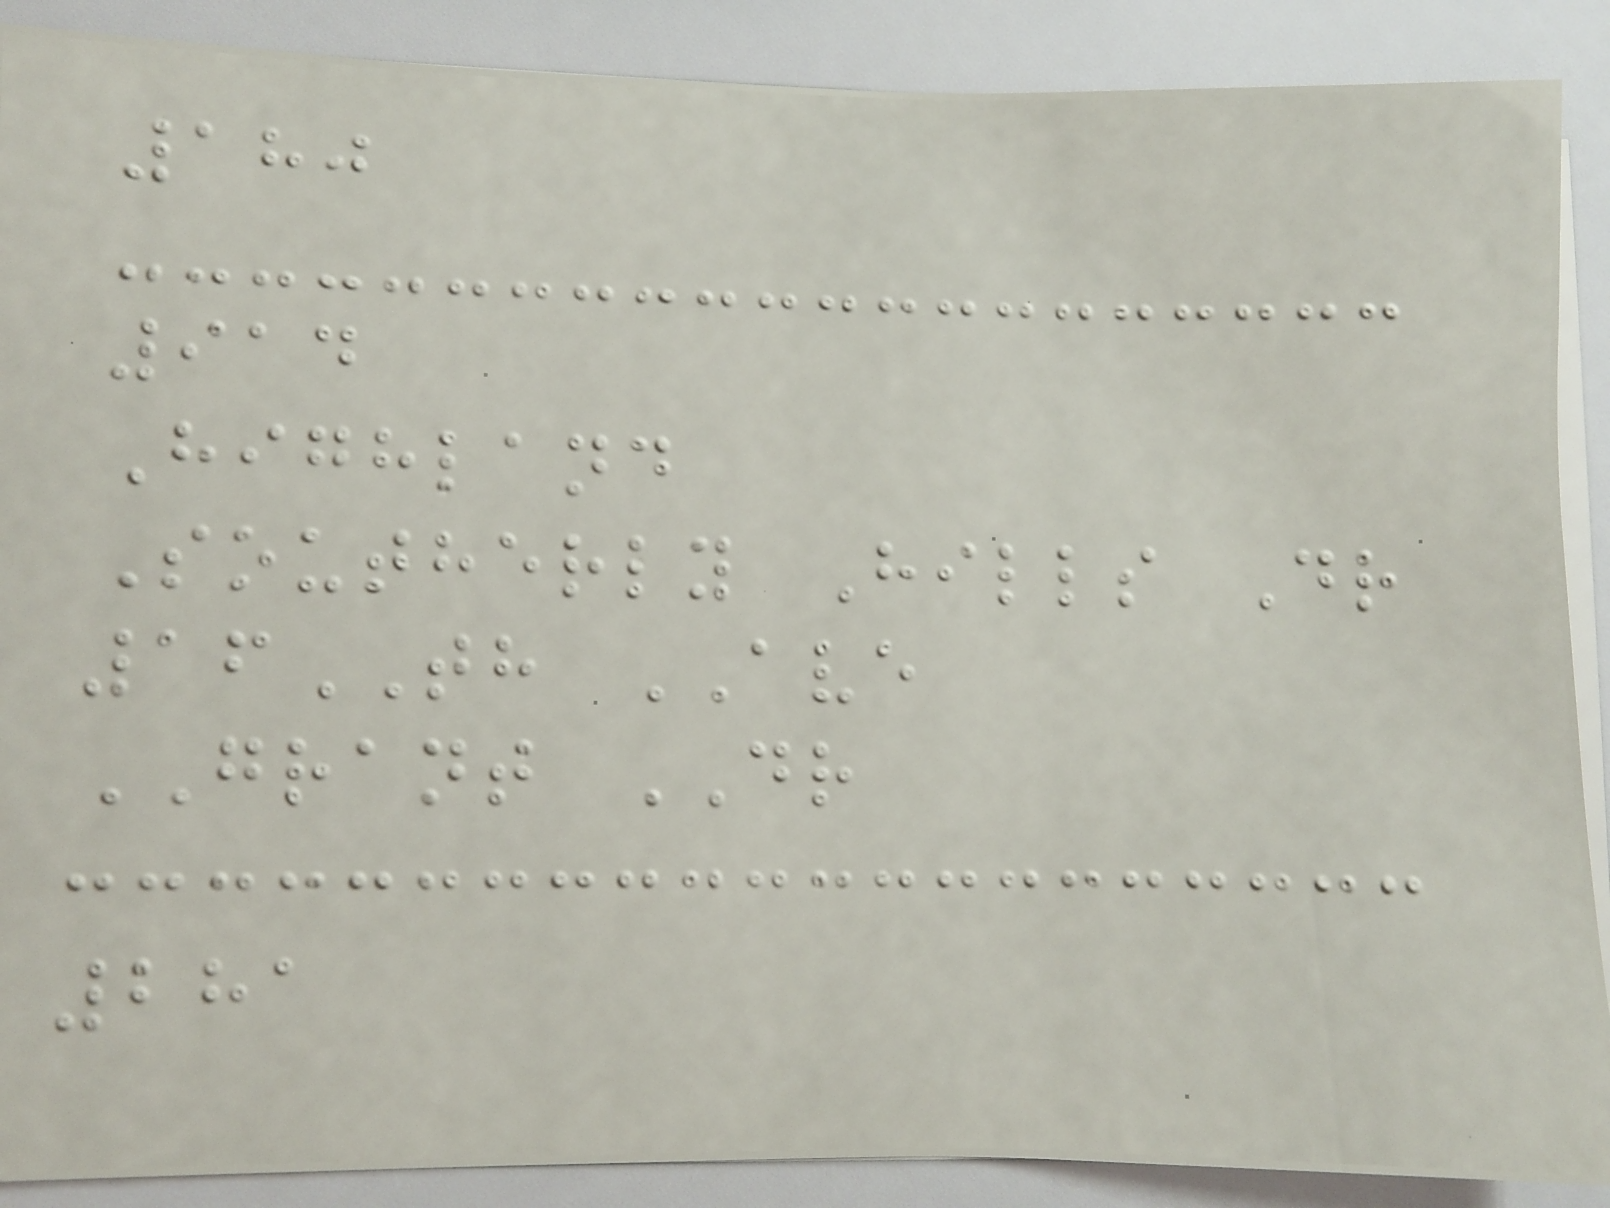180
914
Highland
Southerly Hills Dr
16TH AVE
GRANT DR
281
